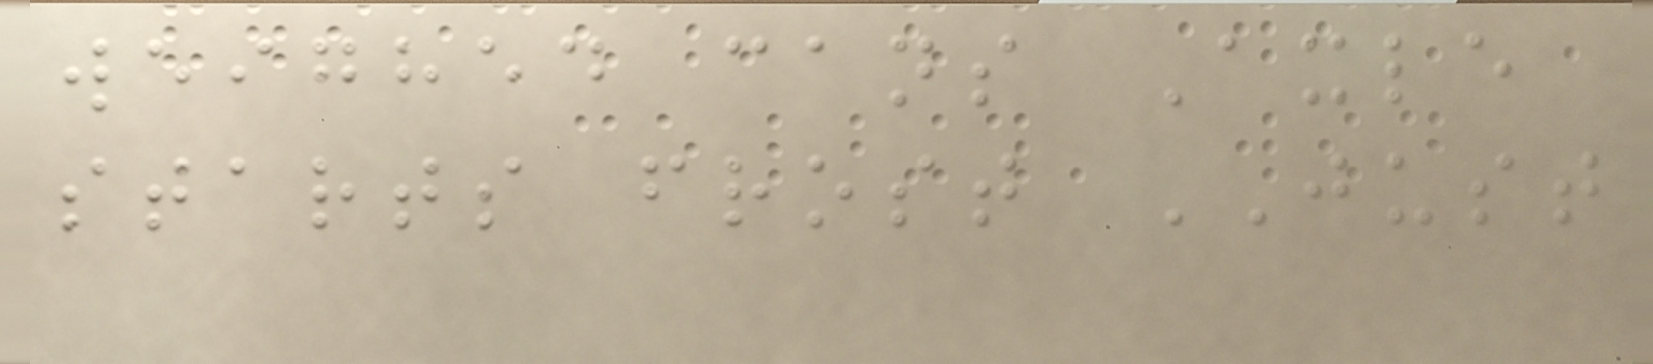weighed cans Axle
starts frost JUST
